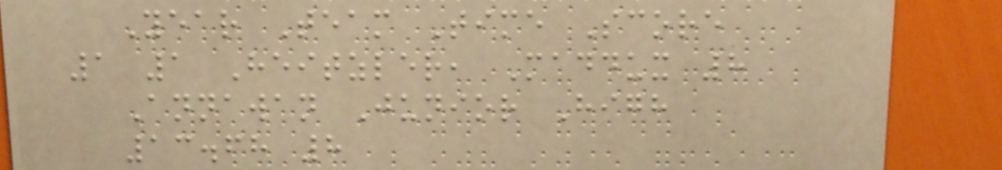Year Team Time Score
1 1 Heitzler, Maddux 8
Annawan Junior High
13.68 8
